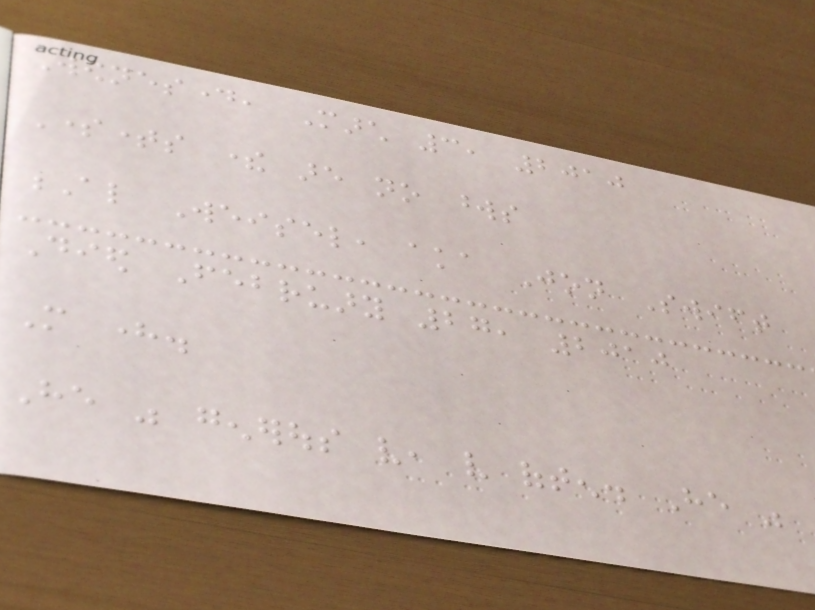Wednesday, March 3, 2010
Sometimes there are no words
Al Weisel, aka Jon Swift
Died February 27, 2010
More here.
He was generous very, very often. He was
